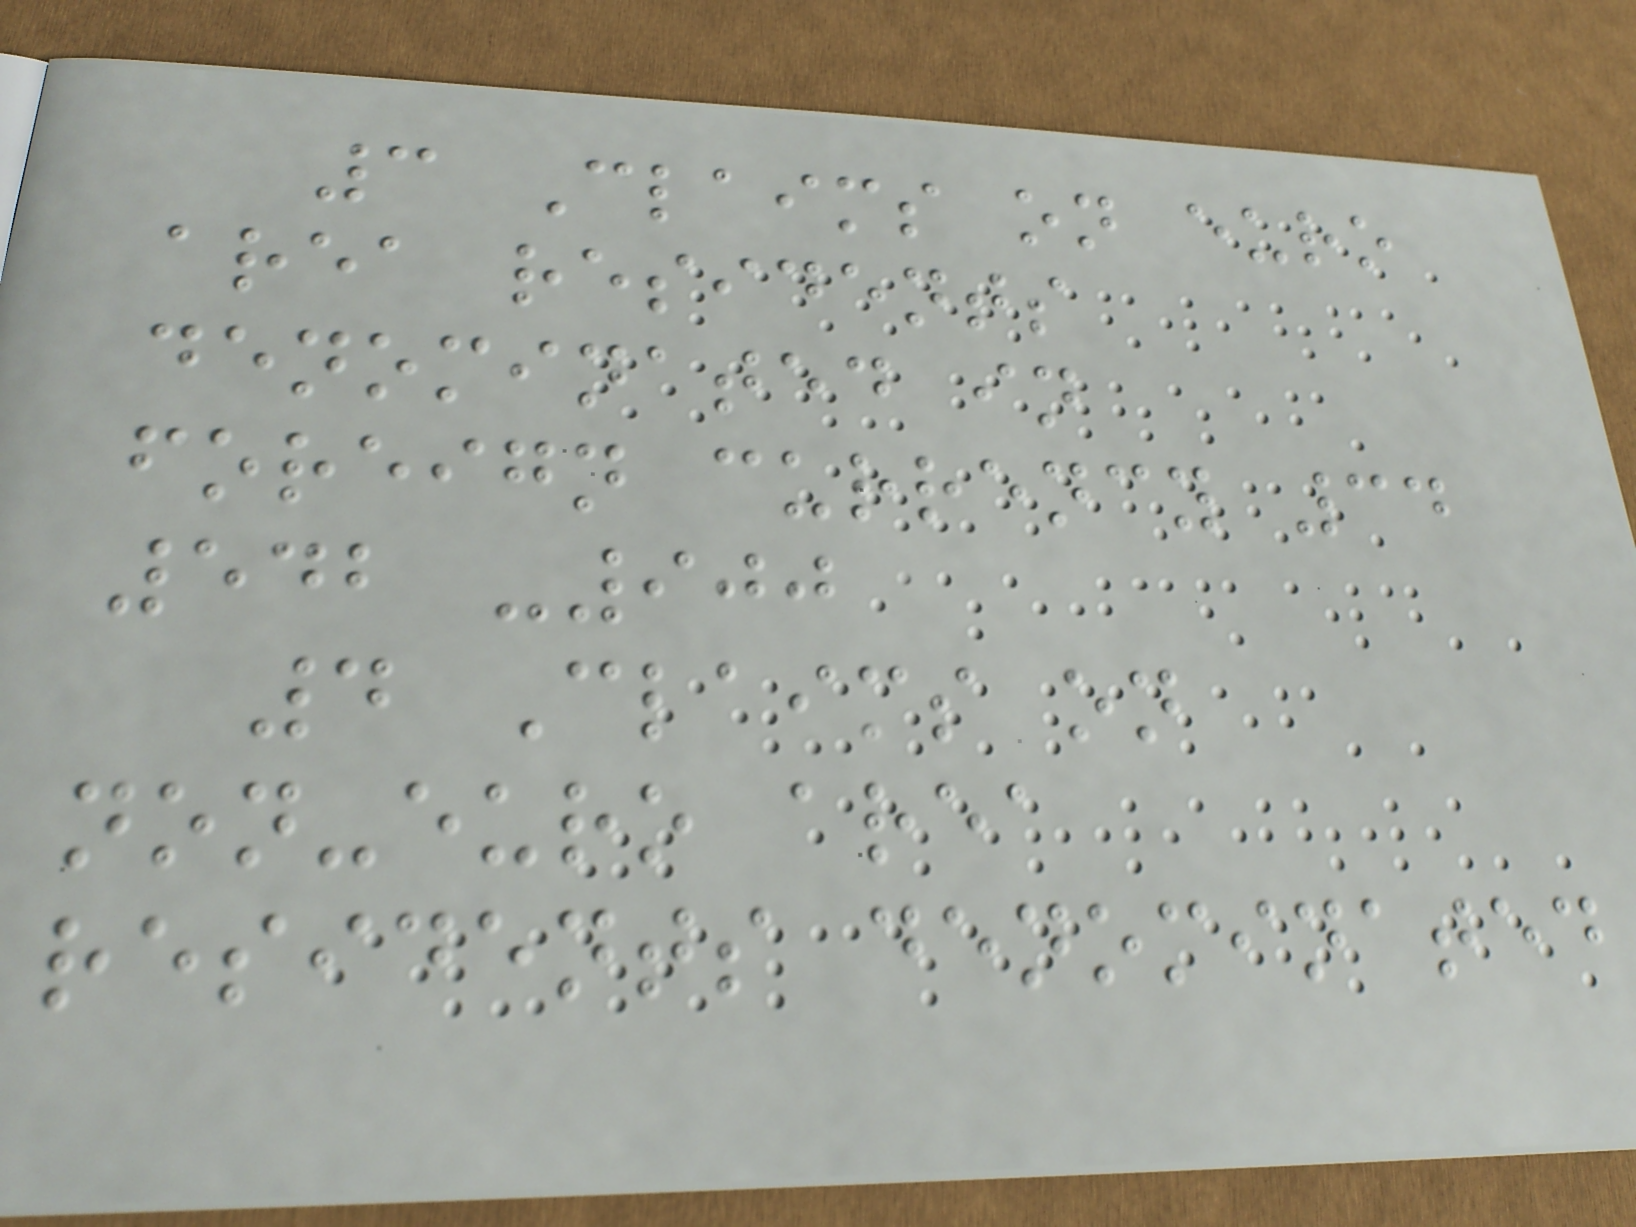3 Claims on euro
area residents
denominated in
foreign currency 34
542 -900
4 Claims on
non-euro area
residents denominated
